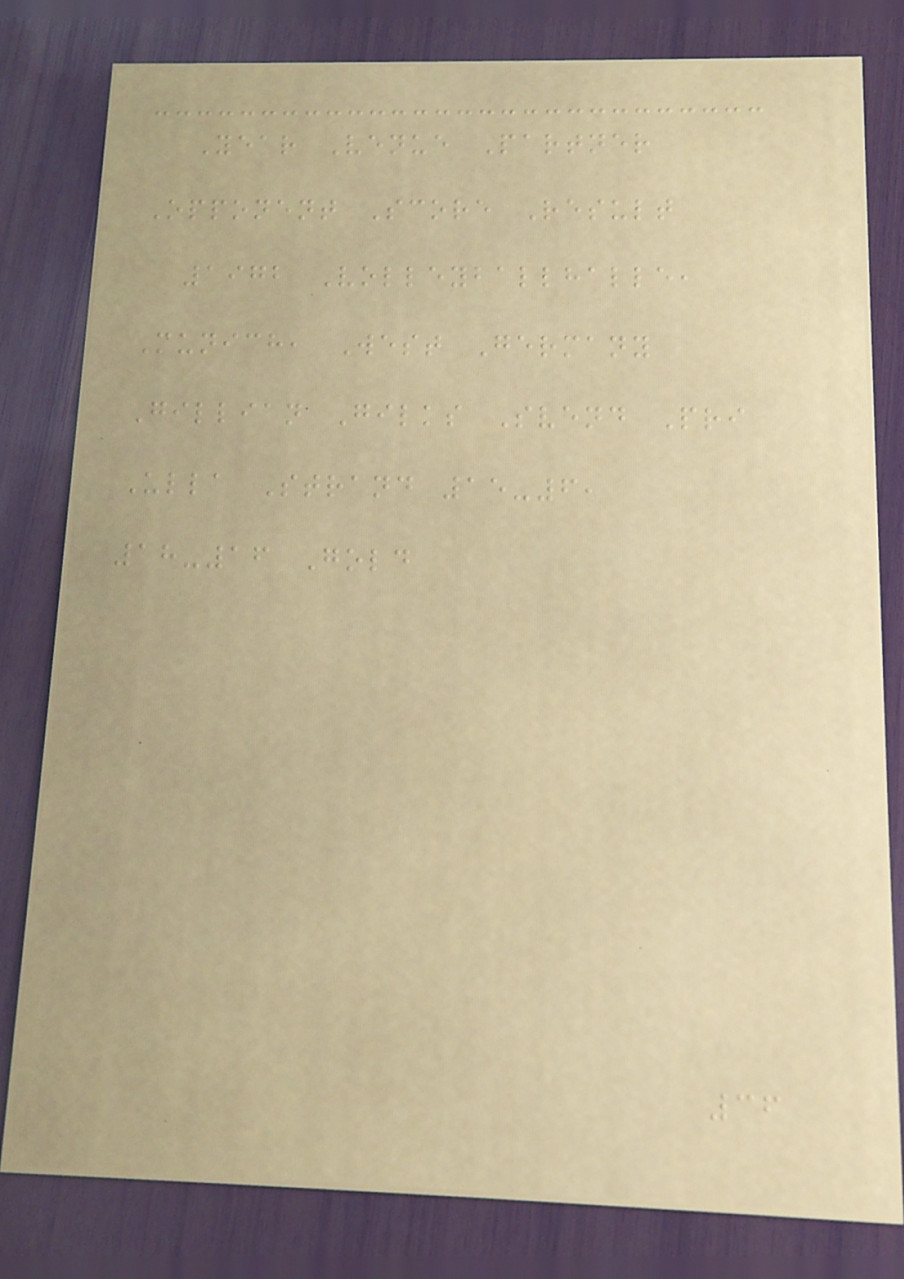Year Venue Partner
Opponent Score Result
1972 Volleyballhalle,
Munich, West Germany
Gillian Gilks Svend Pri
Ulla Strand 15-6,
18-16 Gold
36
